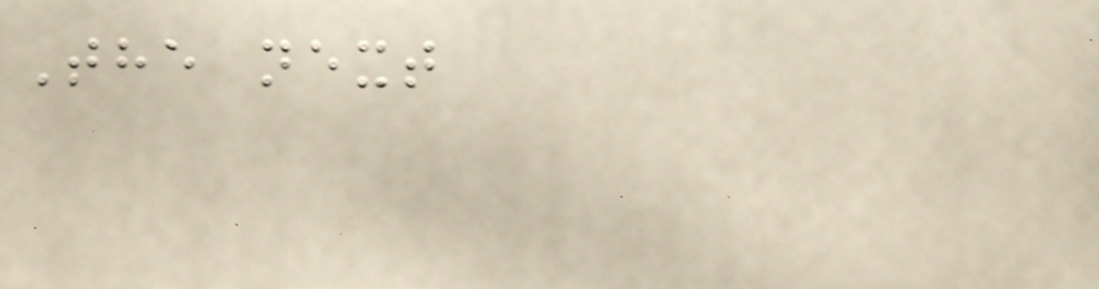The next
